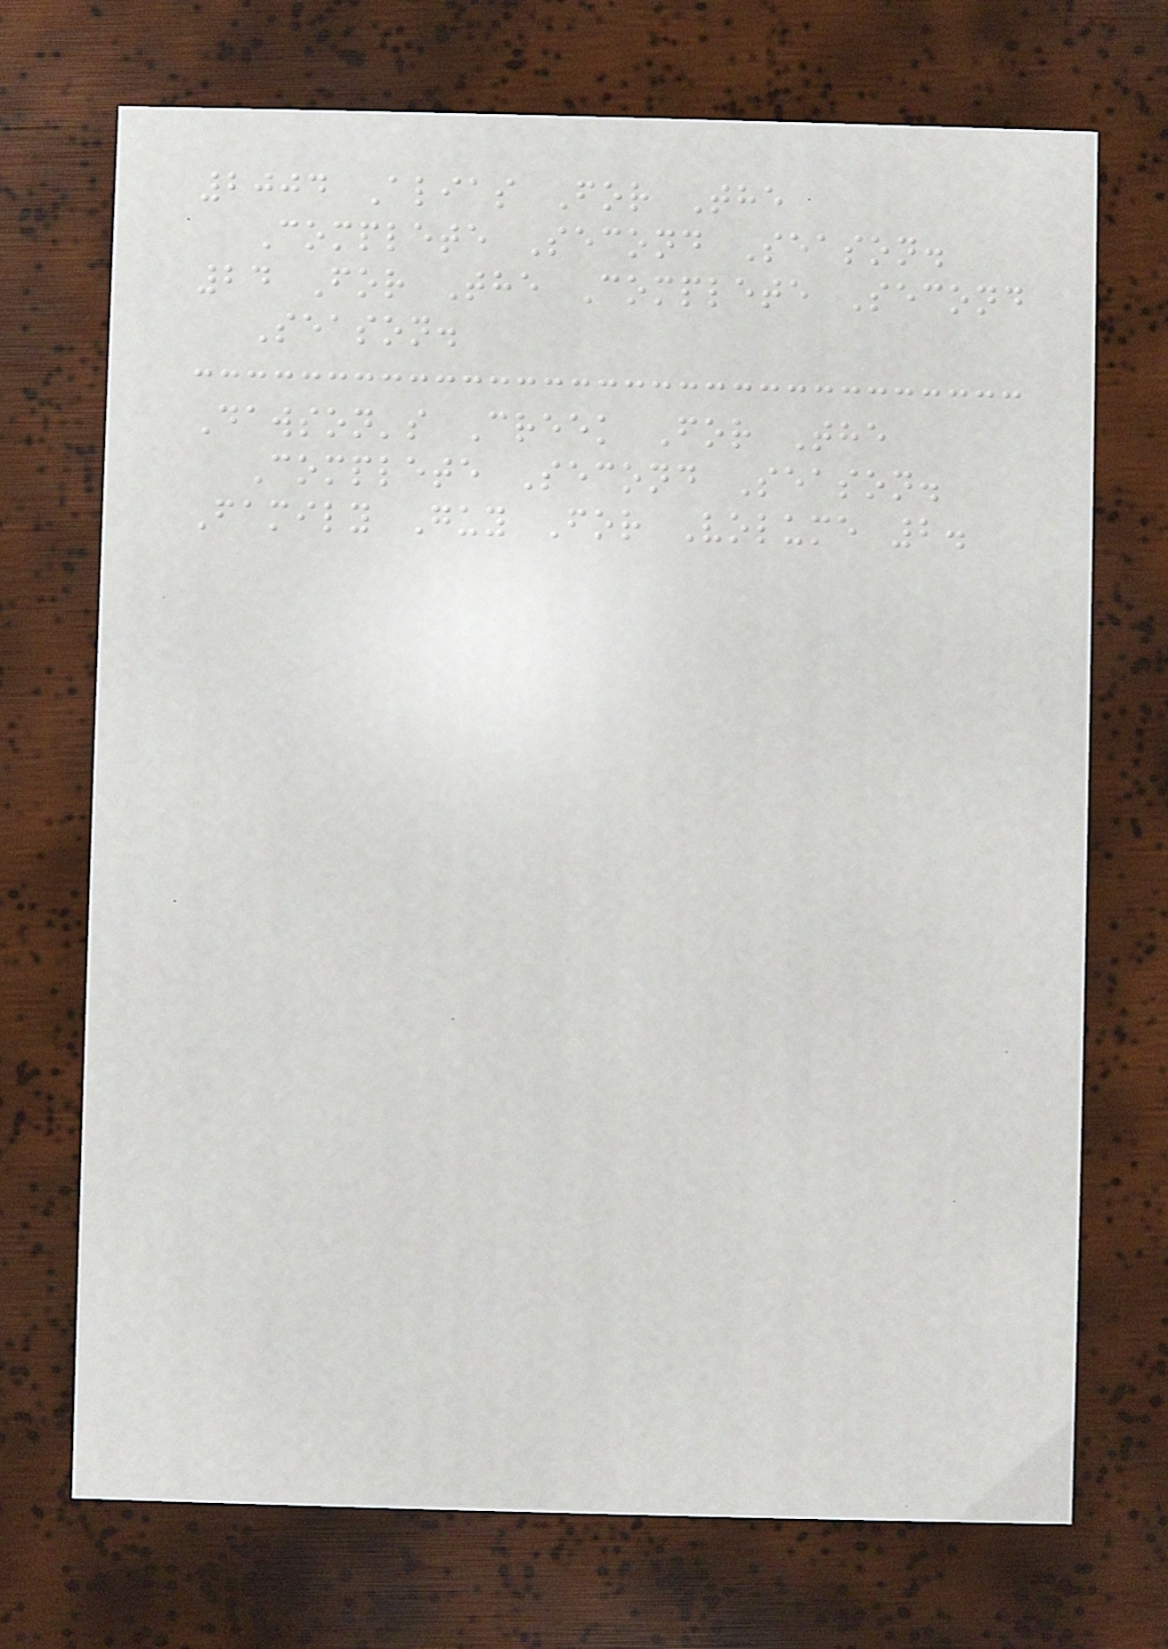2004 Alias For The
Complete Second Season.
24 For The Complete Second
Season.
Dawson's Creek For The
Complete Second Season.
Family Guy For Volume 2.
